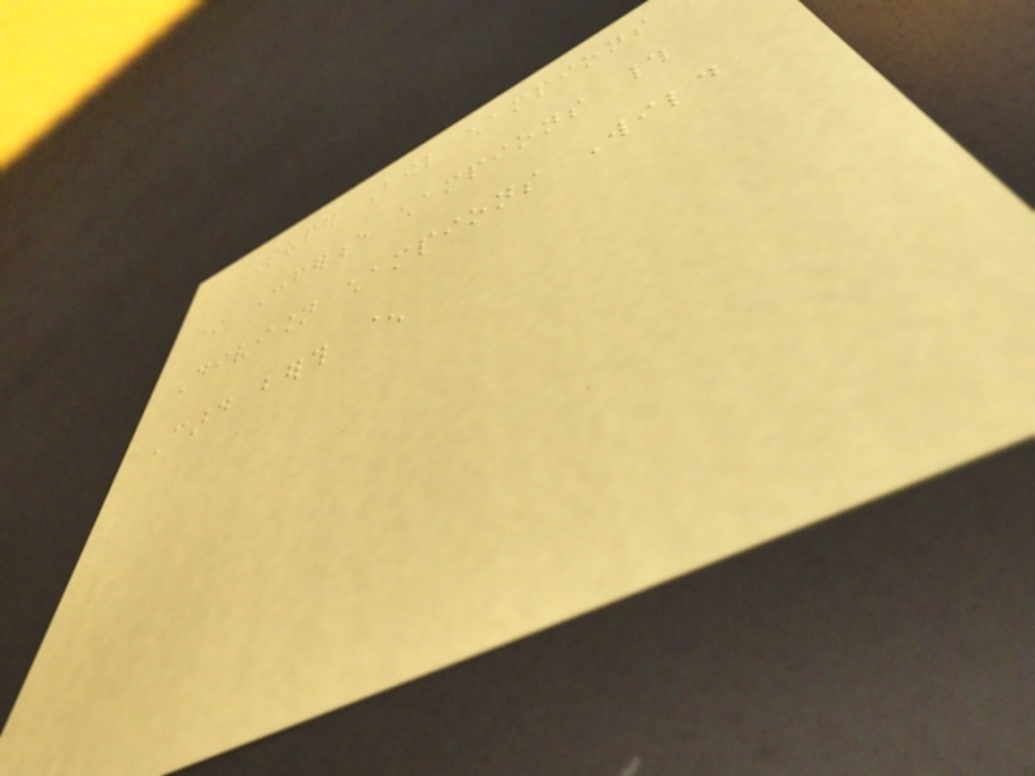Super Bowl champions
* Conference champions #
Division champions Wild
Card berth ^
